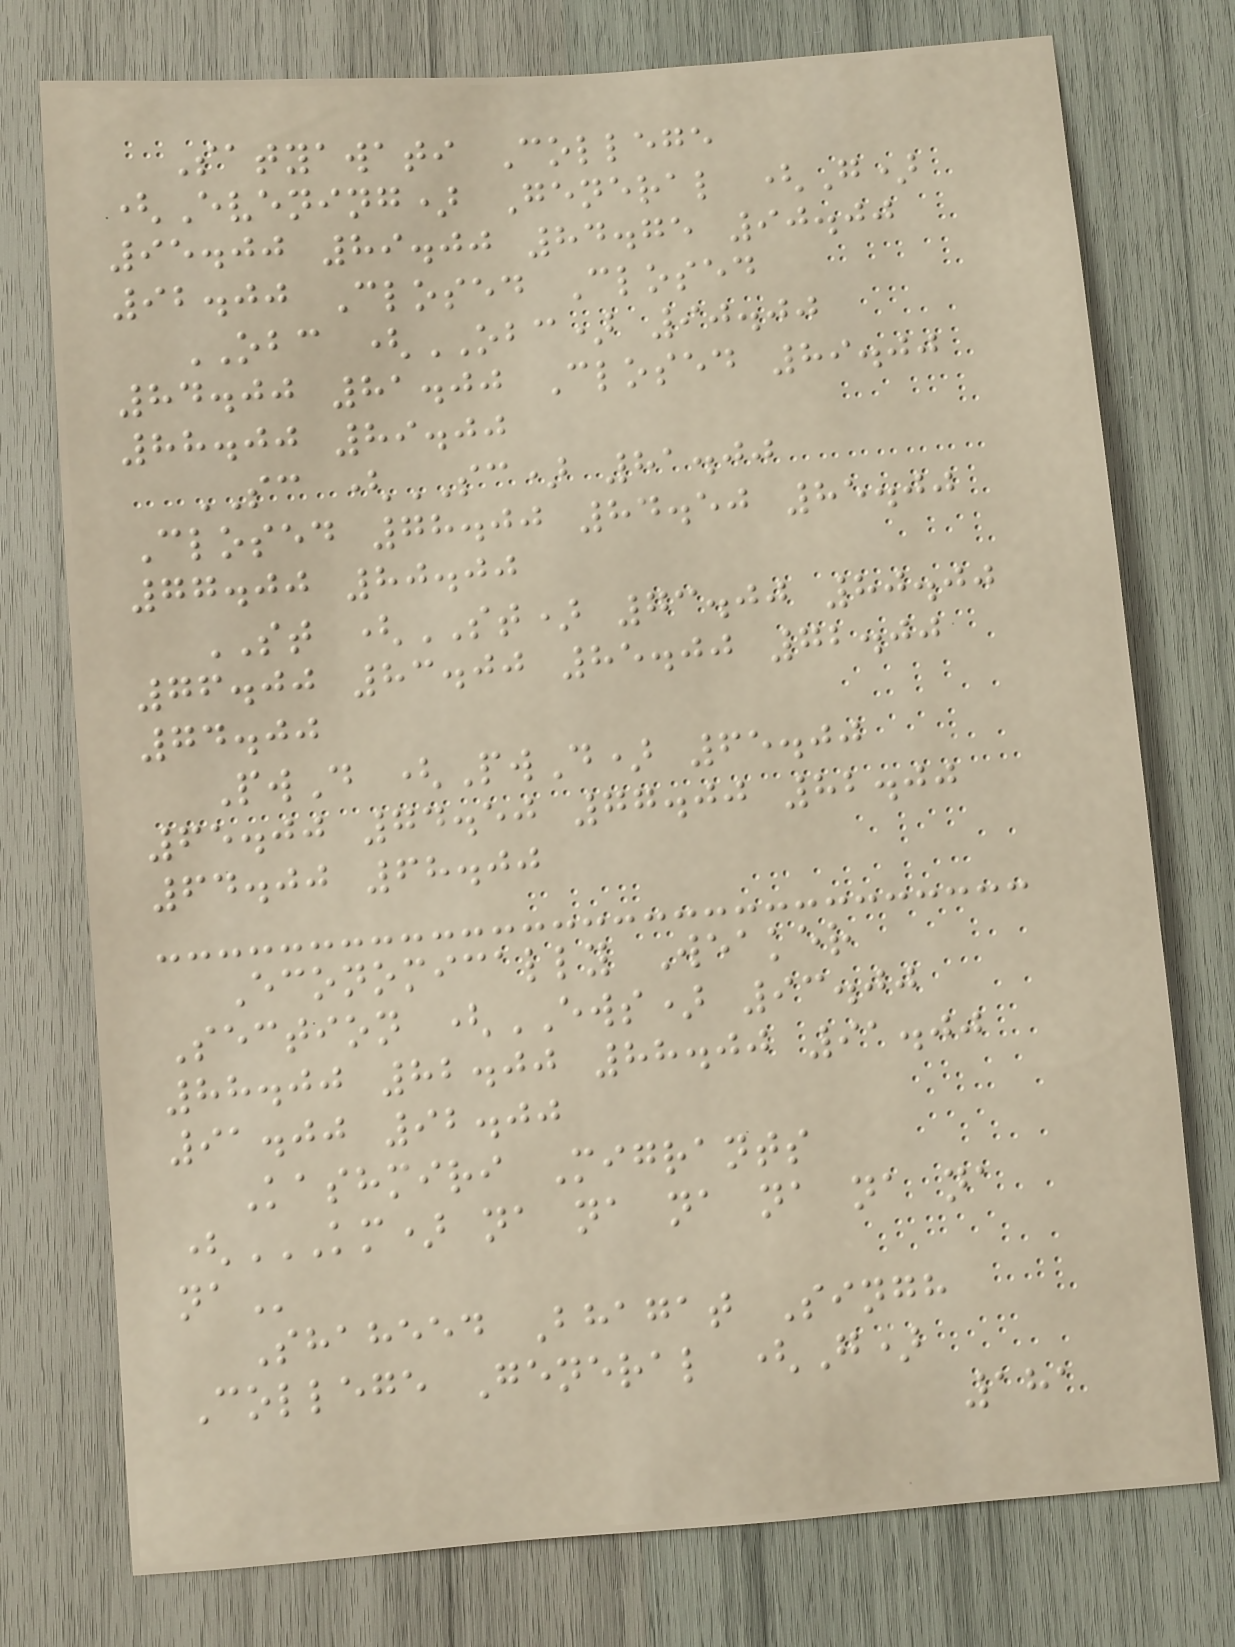Satyawati College
(Evening) General (G)
95.00 89.00 84.75 90.00
92.00 Closed Closed
OBC (OBC) 90.00
84.00 81.00 Closed 89.00
88.00 89.00
SC (SC) 81.00
Closed 78.00 84.50 85.00
77.00 80.00
ST (ST) 73.00 80.00
76.00 83.00 85.00 72.00
74.00
PwD (PwD) 65.00
65.00 74.50 77.00 82.00
64.00 68.00
Economically Weaker
Section (EWS) 93.00
88.00 82.00 88.00 91.00
91.00 92.00
Kashmiri Migrants
(KM) NA NA NA NA NA NA
NA
Shaheed Bhagat Singh
College General (G)
181
